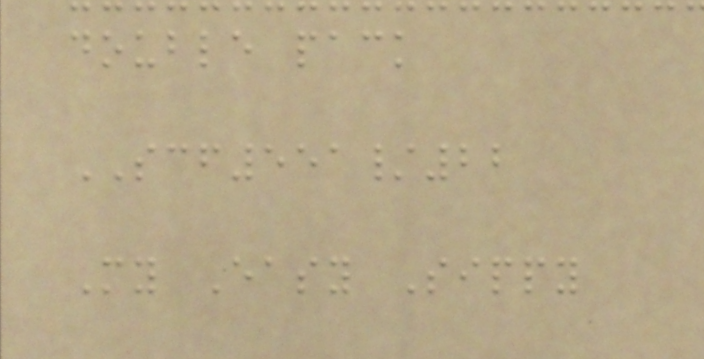double pack
SCF551/22
My Easy Sippy
